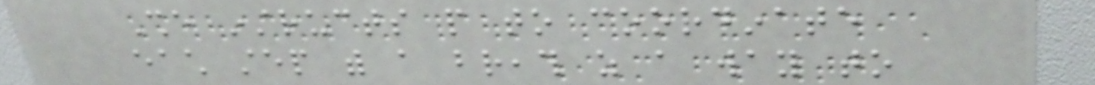She instructs people to coordinate
each step with a breath as a way to
